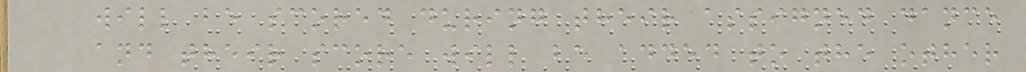will be scored during their assigned dance
and their score will be added to the other
